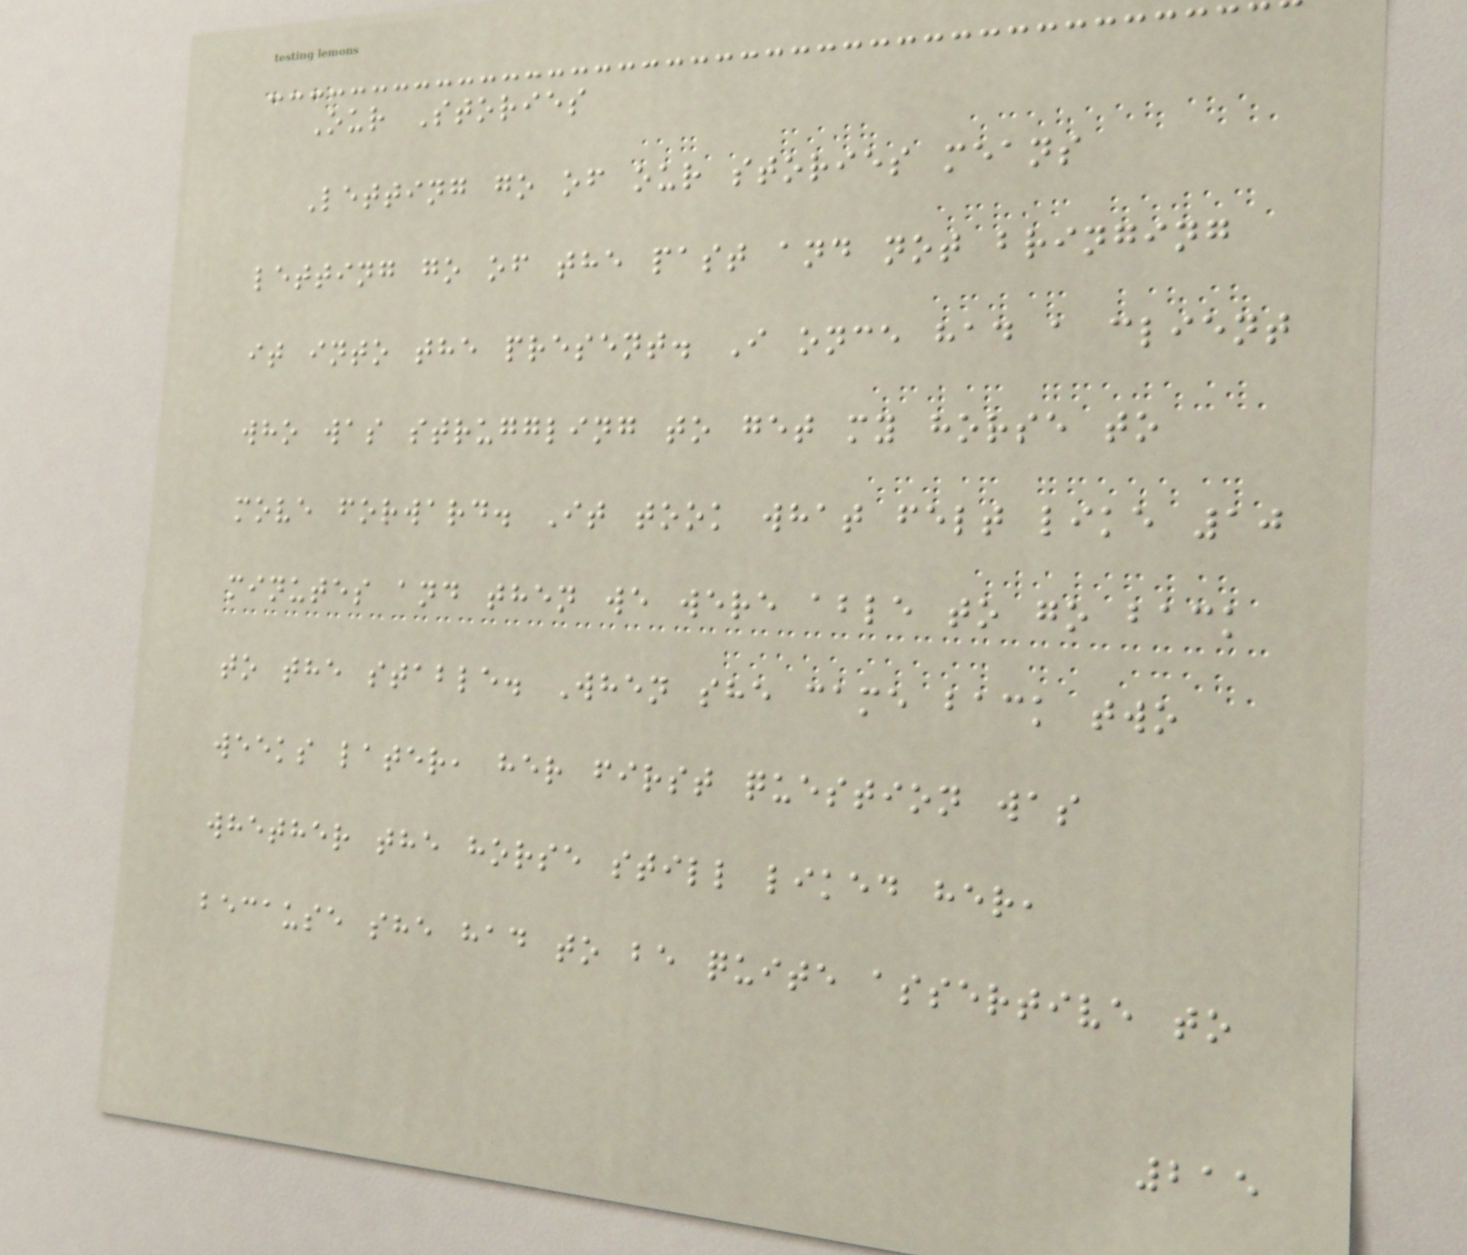Our Stories
Letting go of our stories means
letting go of the past and not bringing
it into the present. I once had a client
who was struggling to get my horse to
move forward. It took what felt like 10
minutes and then we were able to go back
to the stable. When she came back two
weeks later, her first question was
whether the horse still liked her,
because she had to be quite assertive to
215
